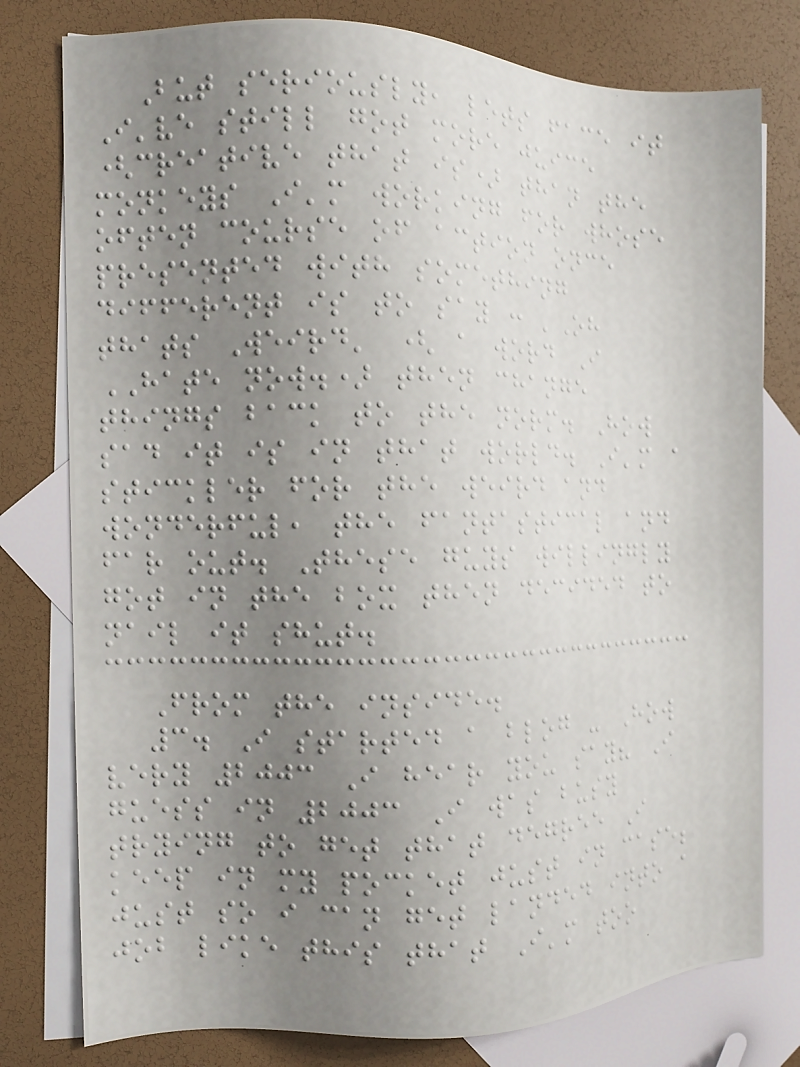But seriously, lets face it
I've still got more juice
(creative that is) than the
monkeys I'm working for whose
often course of action once
presented with something
different is to say : 'Oh
thats Weird' ( a word I
HATE now.) then change
things back to the norm. How
sad it is in that world. I'm a
stickler for the weird and
wonderful, the fantastical and
far out. These guys willingly
got in the box then decided to
nail it shut.
From the inside.
3. I started a blog - How
very 2003 I hear you say? I
guess in 2003 I was busy
trying to get that degree I
keep in my pocket just in case;
just so i can get landed into a
job like this that I'm too
